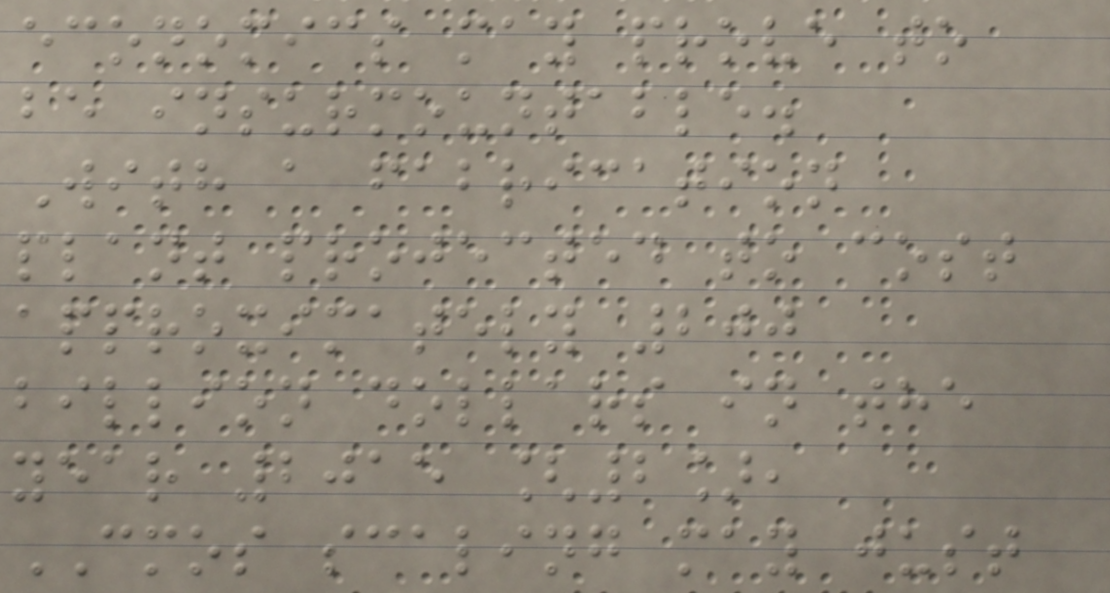economics may prove to
be insurmountable.
With a fabrication
plant projected to cost
approximately 200
billion dollars in the
year 2015 [2],
CMOS scaling may just
